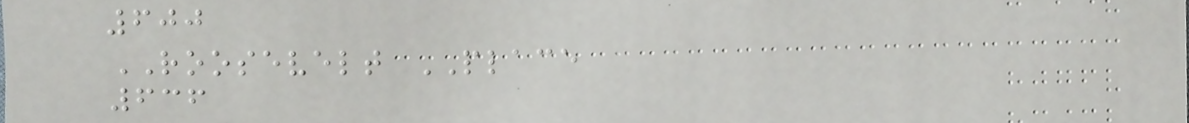600
ROOSEVELT PLACE
636
